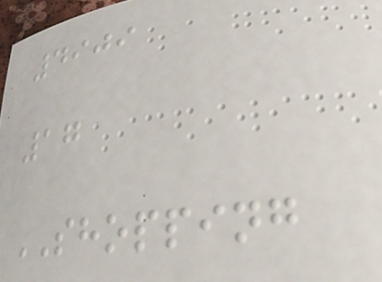4909
17
SHOPPING
